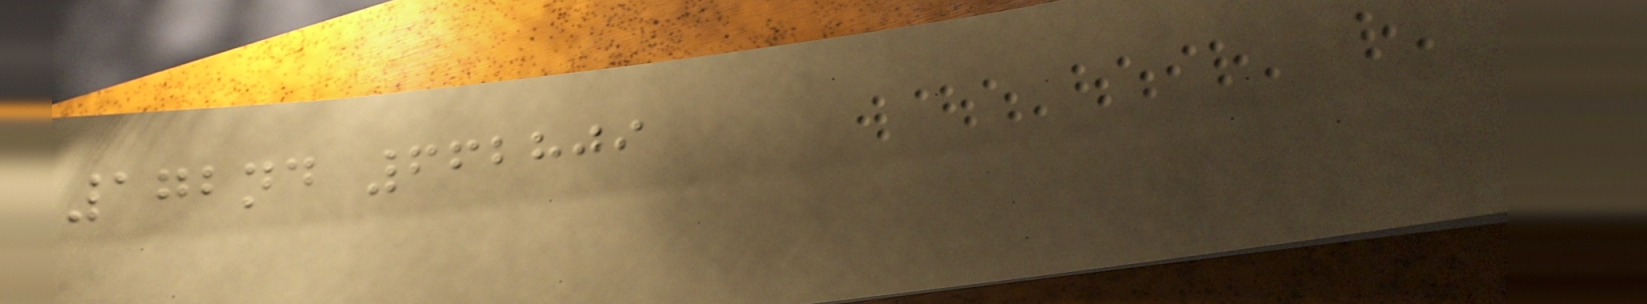172nd 662809
